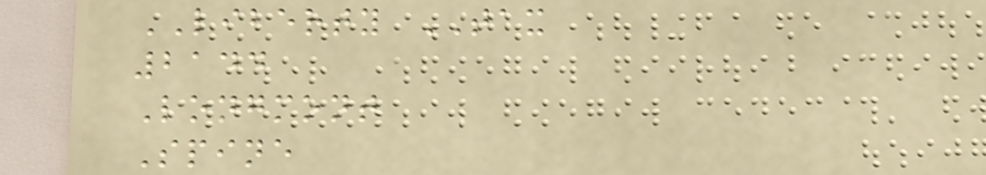LIBERTY TAX
2144
Longmont
Spine
